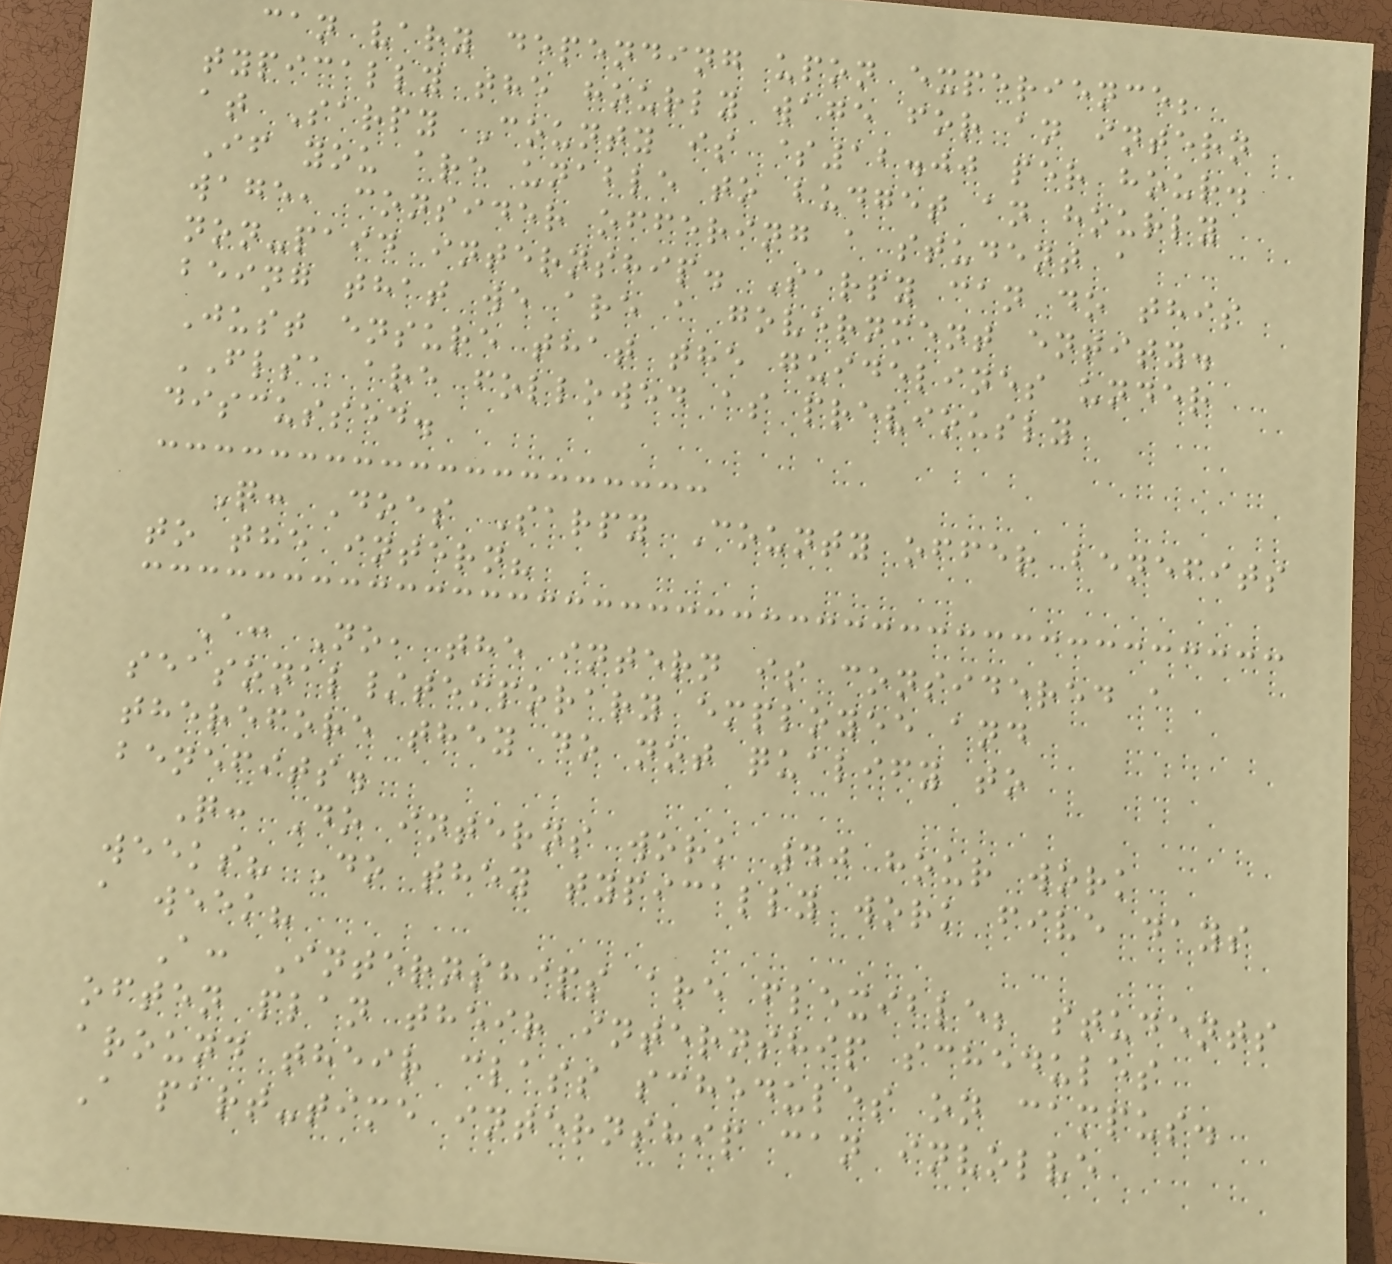can vary depending upon experience;
typically the hourly wage for an intern
at Sarpy County is $12.00 per hour.
If you are unable to budget an hourly
wage, consider offering a student a
non-paid internship. Sarpy can do this
being that we are a government entity.
Just ensure that the guidelines under
FLSA are followed as previously
discussed.
Q: Does Sarpy County offer benefits
to the intern?
A: No, the intern is considered a
seasonal/temporary employee and
therefore they do not qualify to
benefits.
Q: Do interns work 40 hour work
weeks? Do they typically work five days
a week?
A: Internships are flexible; students
often plan their internship schedules
around their class schedules on campus.
A part-time internship can involve
